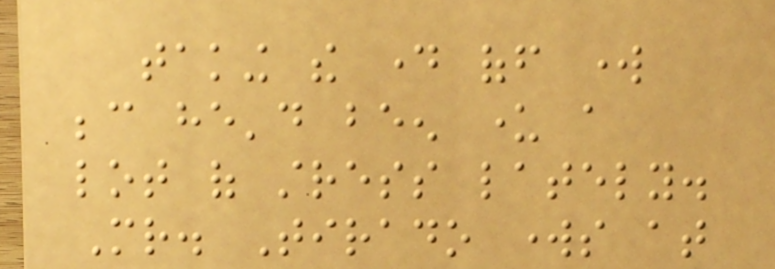taking the day off work
because he'd been under a
lot of stress lately.
Mr. Tirado works at
